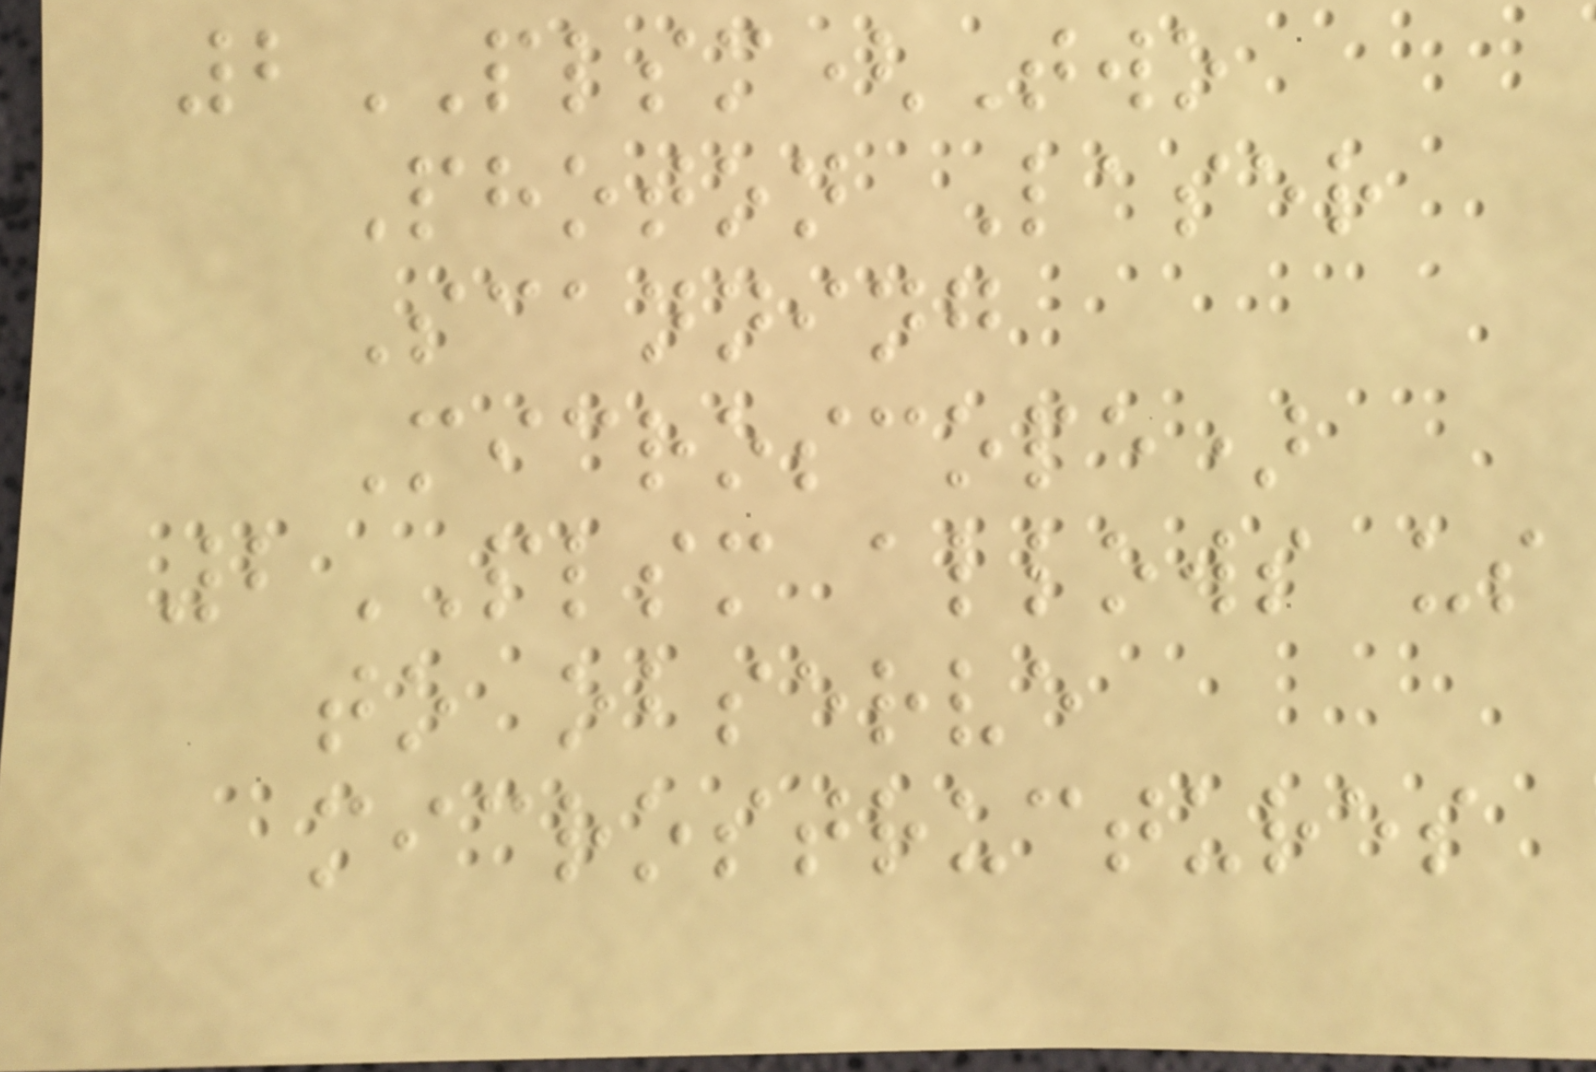2PLSM(Two
Photon Laser
Scanning
Microscope)
2PLSM allows us
to observe
microstructures
